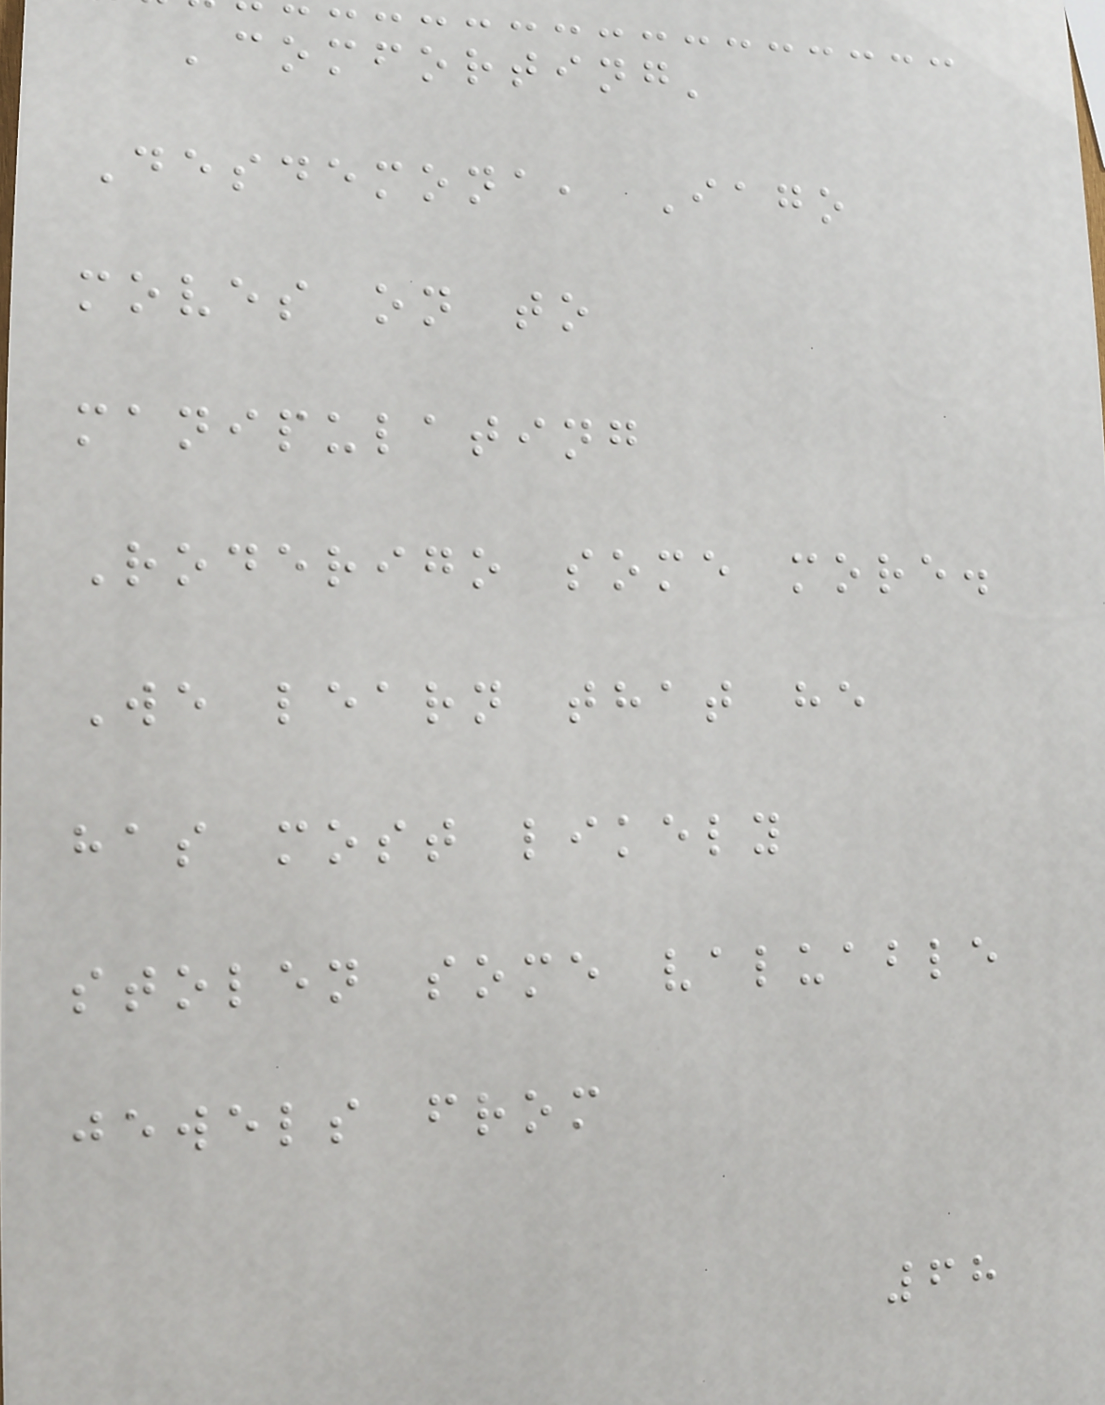'comforting'
Desdemona, Iago
moves on to
manipulating
Roderigo some more.
We learn that he
has most likely
stolen some valuable
jewels from
68
